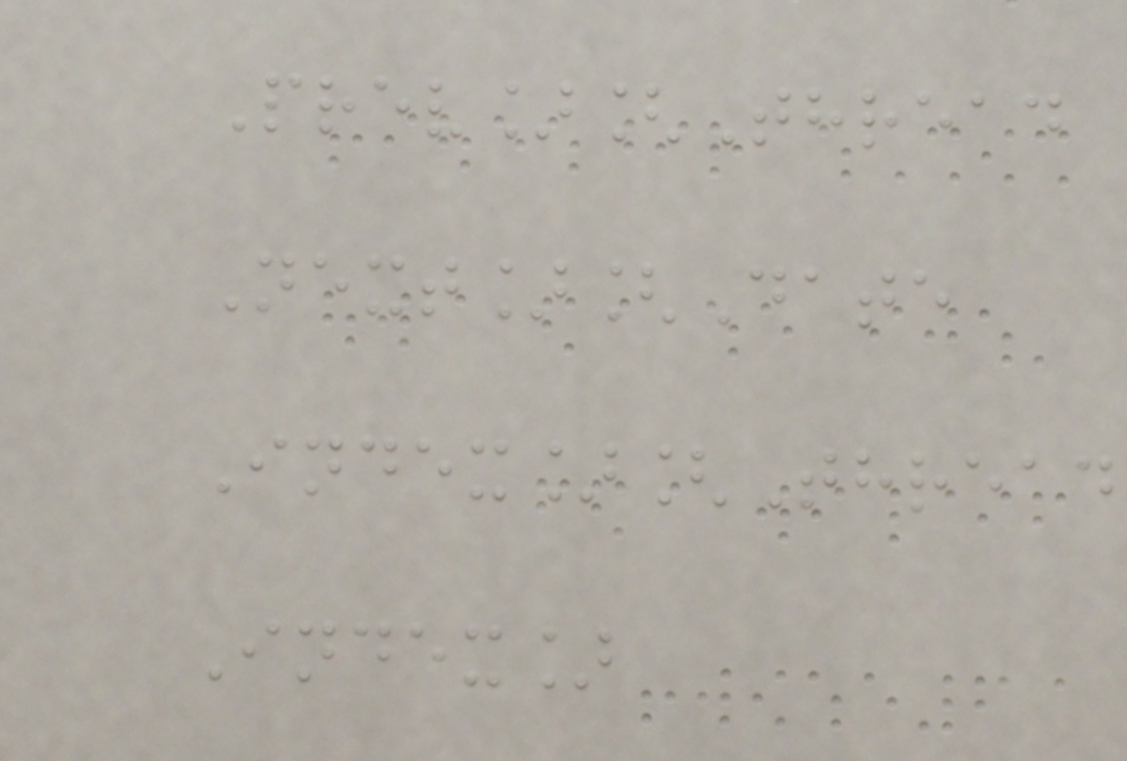Prev][Thread
Next][Date
Index][Thread
Index]
